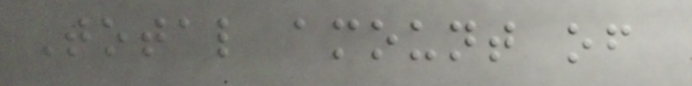Total amount of
